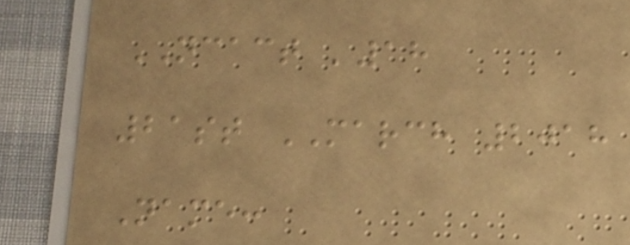NCACT '18
21st MARCH 2018
Name:
